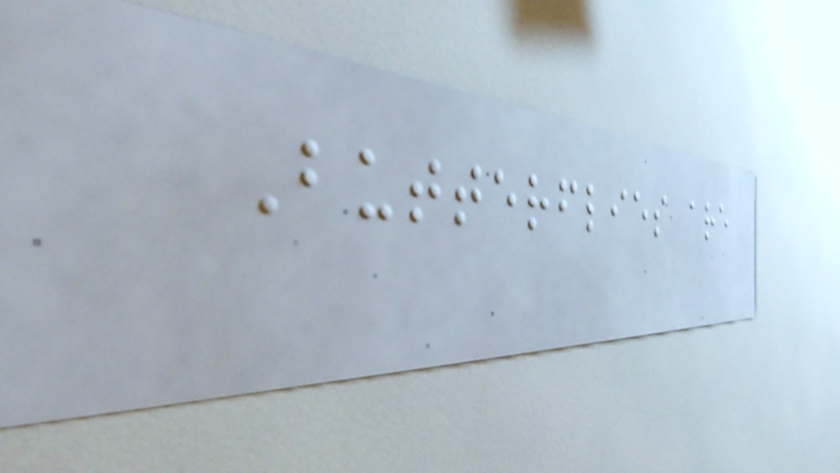Butterflies are
